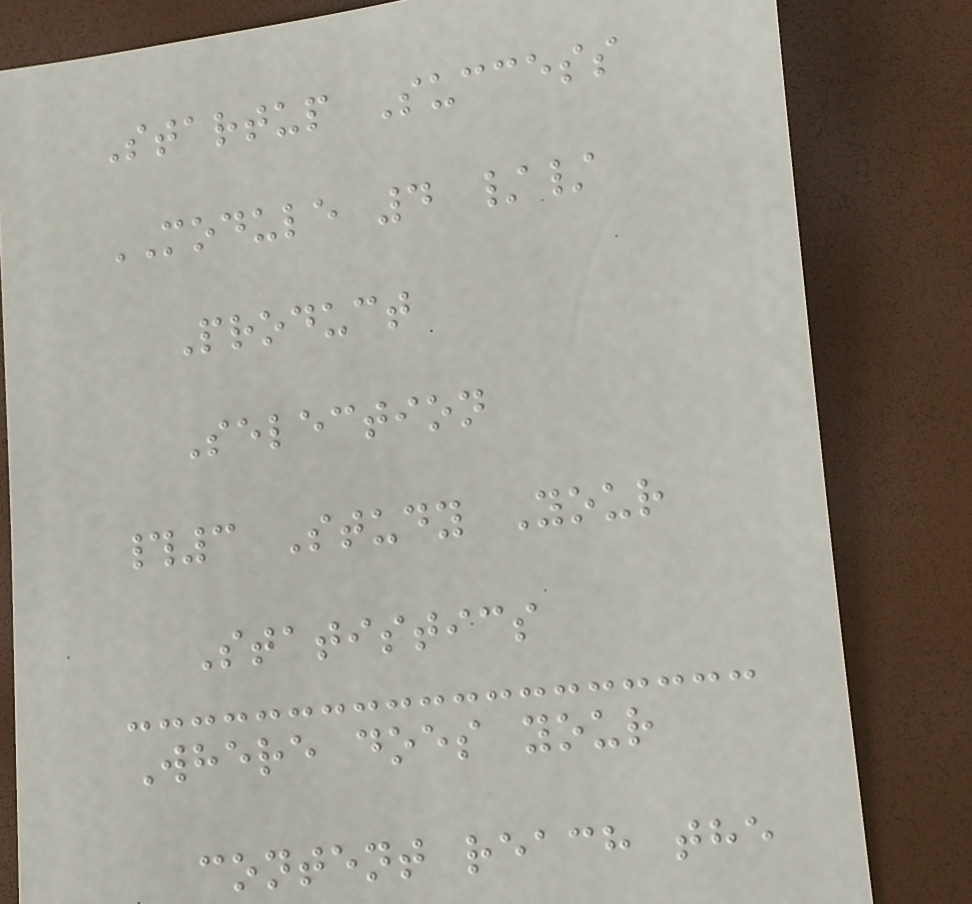Startup Success
MODULE 4 //
Product
Selection
#3 Study Your
Statistics
Where does your
content reach the
